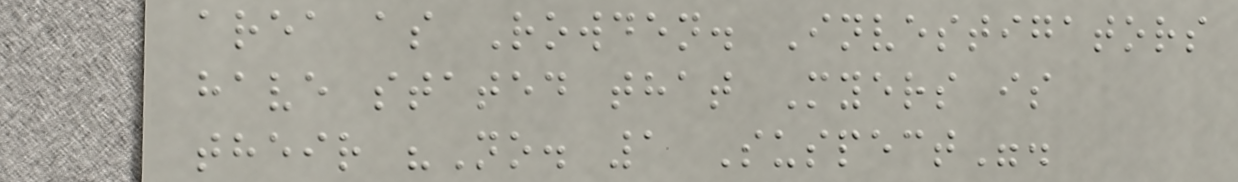area as Rowden. Investigators
have stated that Myers is
their "No. 1 Suspect".
